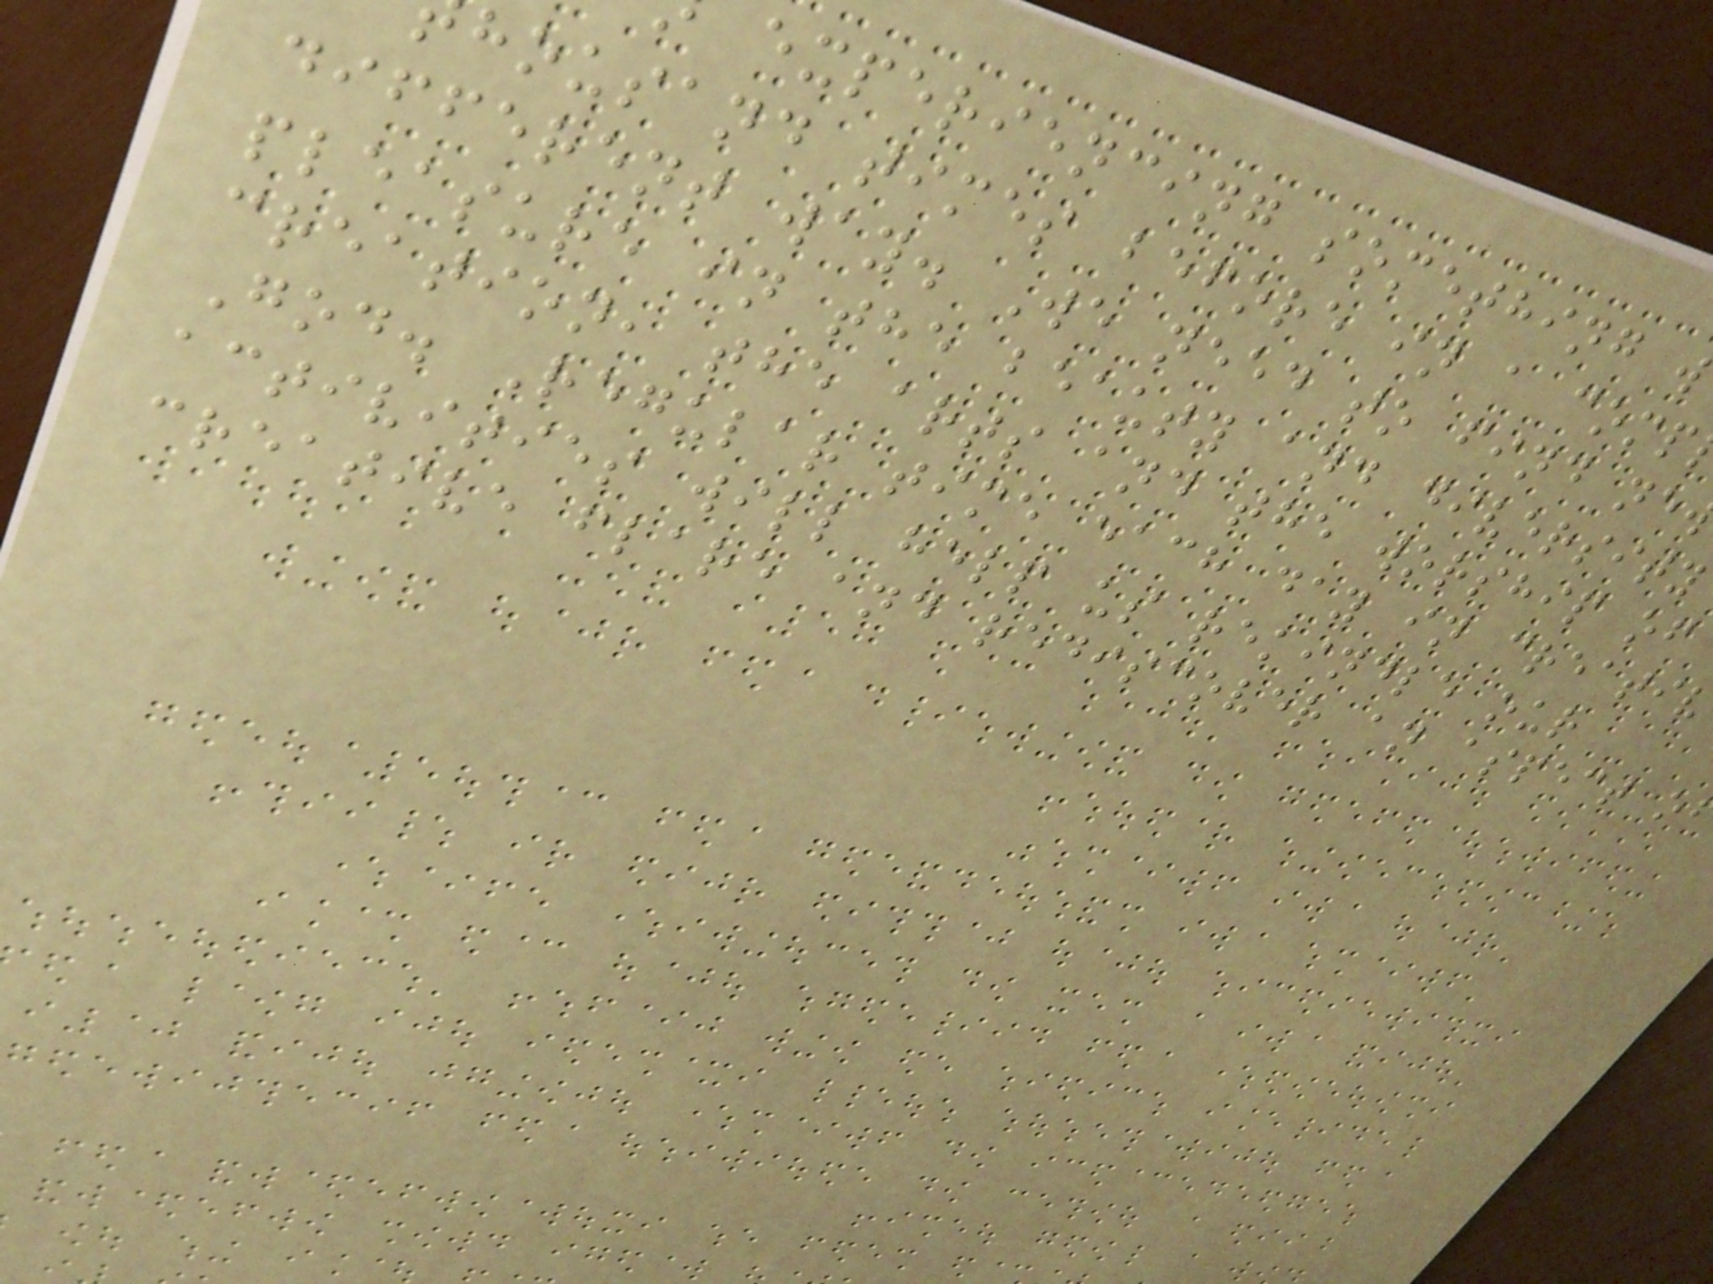experiencing something w
housand times before in a comp
different way. We need to find ne
pleasure in the beauty and diversity
creation, the arts and the worship of
God. Regular time each day in creativ
activities will help us rekindle our
creative flare and rediscover an aspect o
